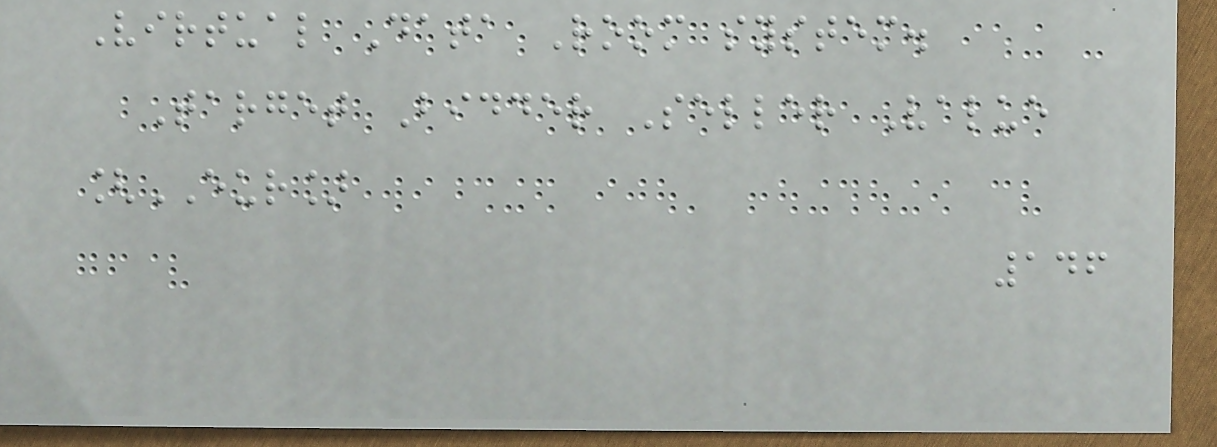Virtual Data Room system.
Target Bidder Seller Value
[EUR]
146
